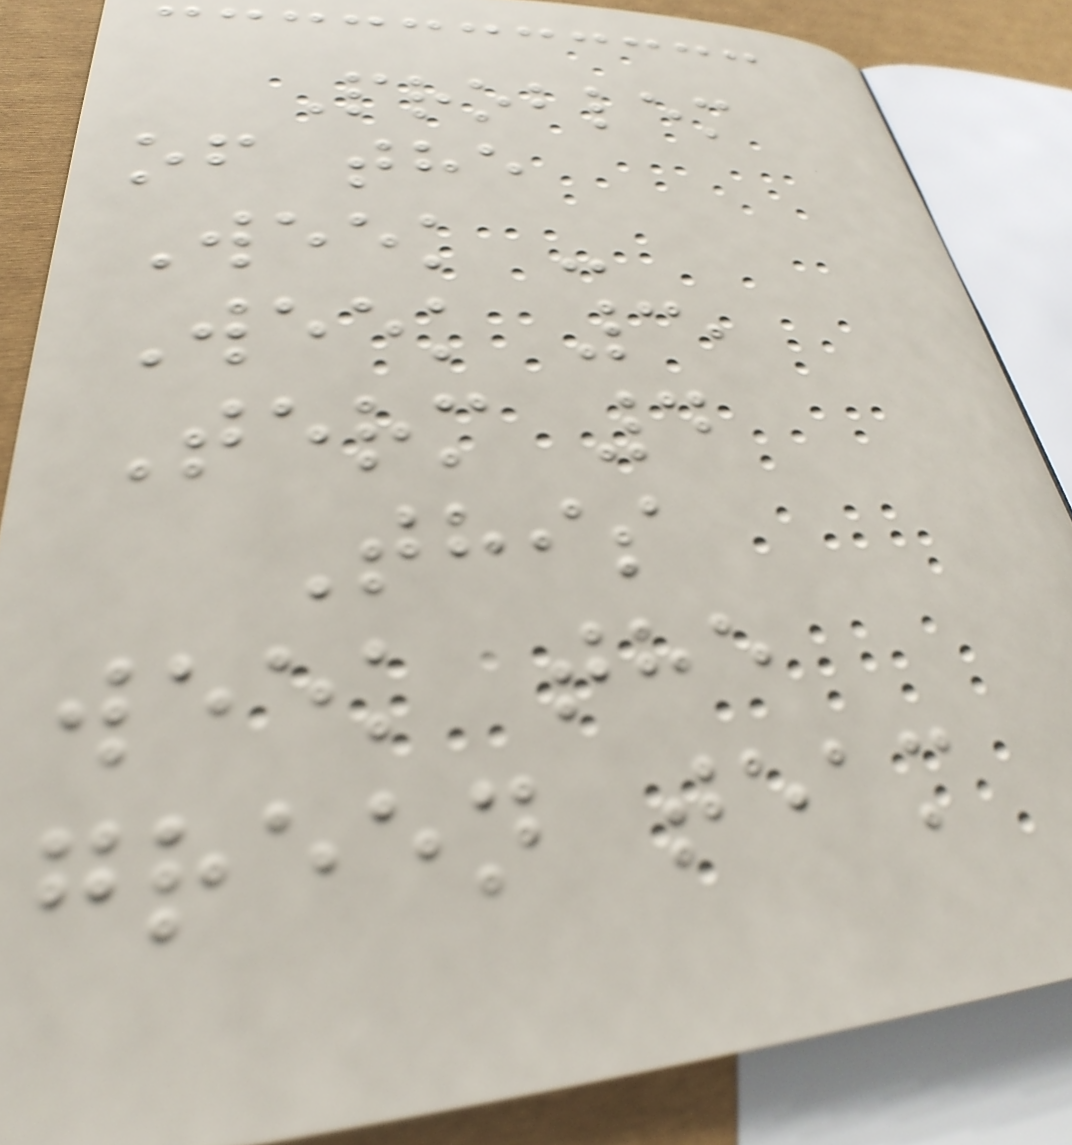Problem
of the
Week -
Week 3,
Term 4
This
week the
green team
